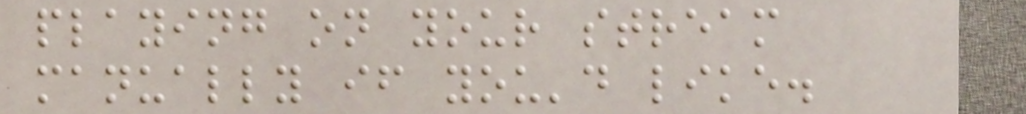playing on your stream
manually if you'd like.
